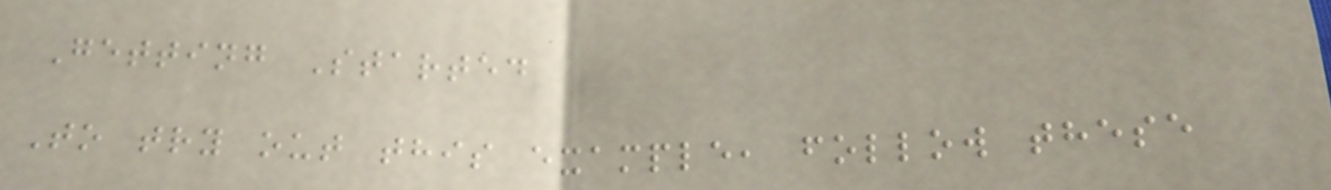Getting Started
To try out this example, follow these
